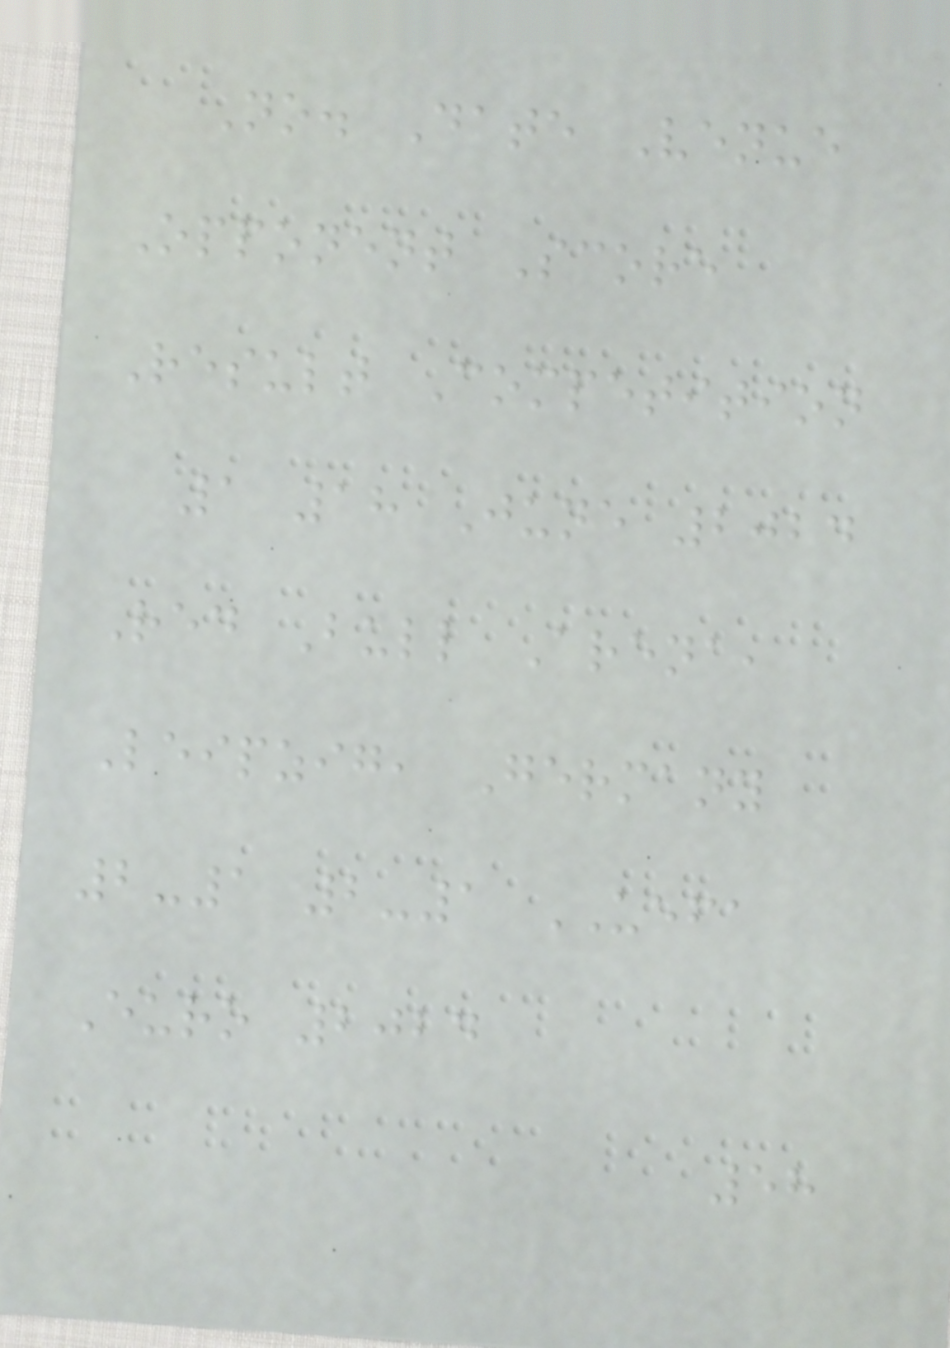No. Date Venue
Opponent Score
Result Competition
1 18 June 2024
Red Bull Arena,
Leipzig, Germany
2-1 2-1 UEFA
Euro 2024
58
